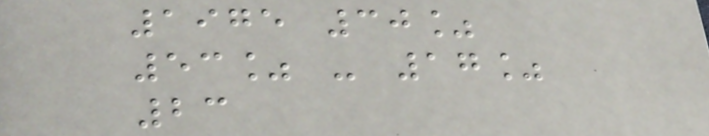1975 30%
53% - 17%
23
